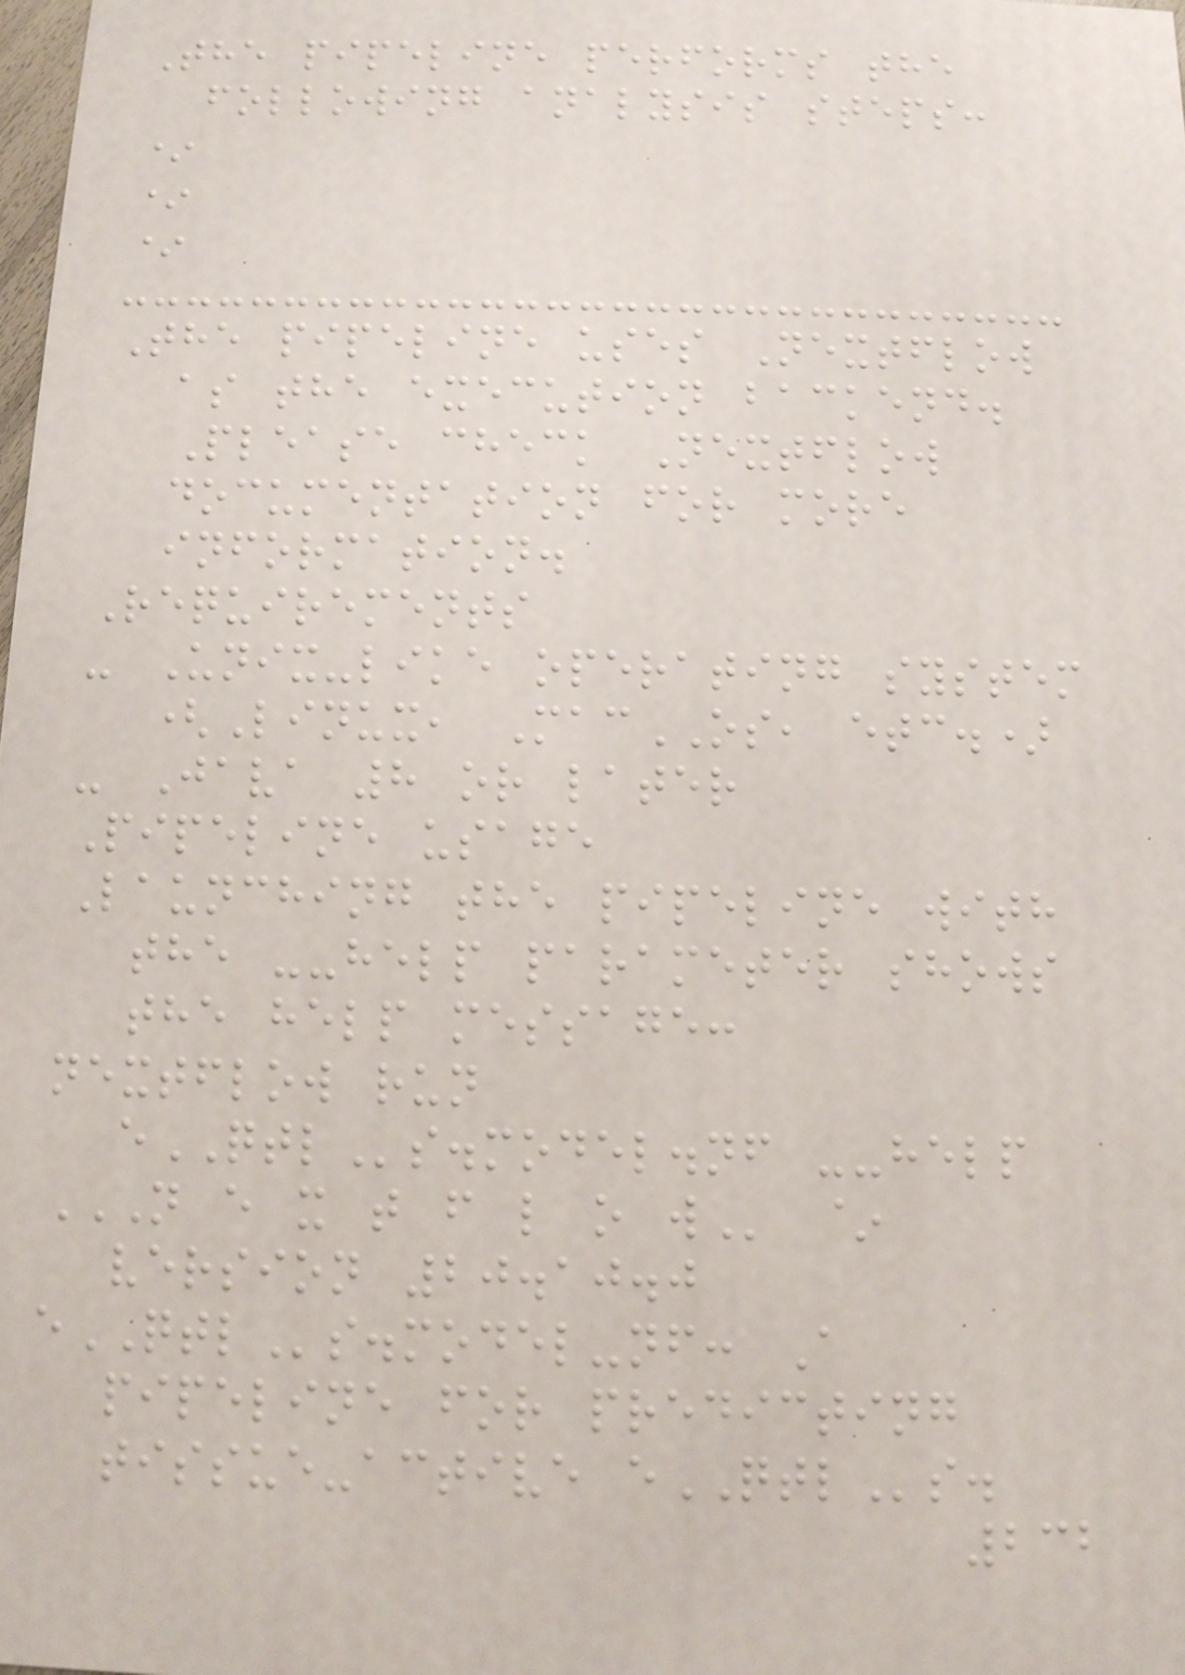The pipeline performs the
following analysis steps:
*
*
*
The pipeline uses Nextflow
as the execution backend.
Please check Nextflow
documentation for more
information.
Requirements
- Unix-like operating system
(Linux, MacOS, etc.)
- Java 8 or later
Pipeline usage
Launching the pipeline with
the --help parameter shows
the help message:
nextflow run
eQTLs.model.nf --help
N E X T F L O W ~
version 20.10.0
eQTLs.model-nf: A
pipeline for predicting
tissue-active eQTLs.
232
